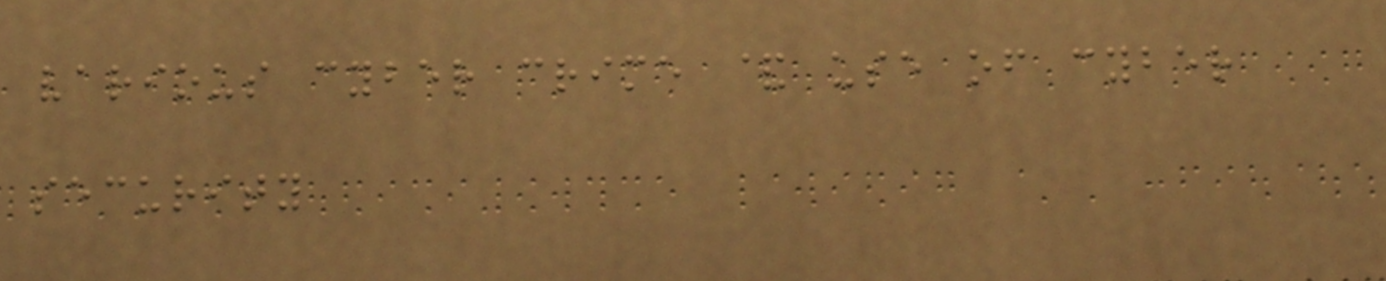various cyber crime & use of cyber
security
